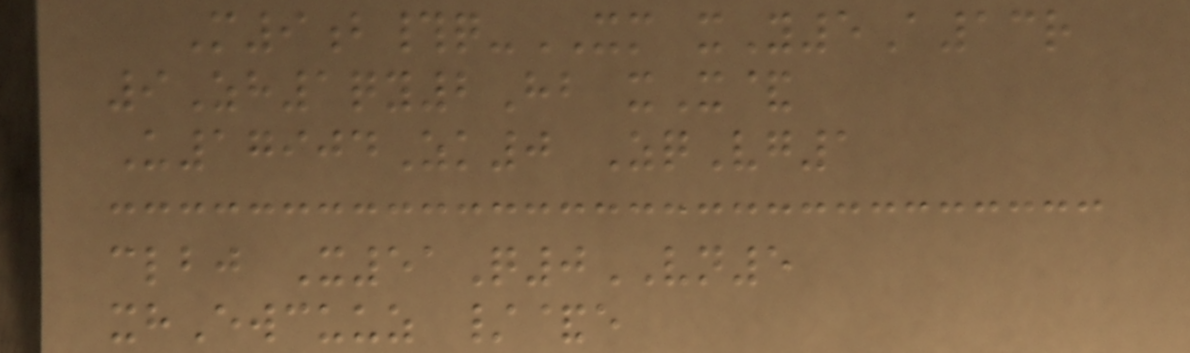M9b#q-XM xY5A13r
9Zh1qy2Hb xX&
U17904Zk0 ZqVg1
clbj X51Q0VN5
xhEwcuuz /&e
